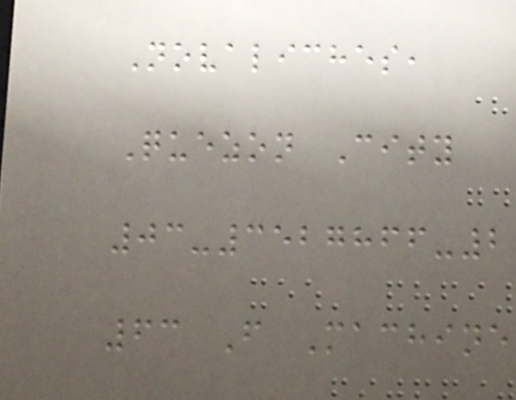Novaliches,
Quezon City
03-3527866-2
63 F Machine
